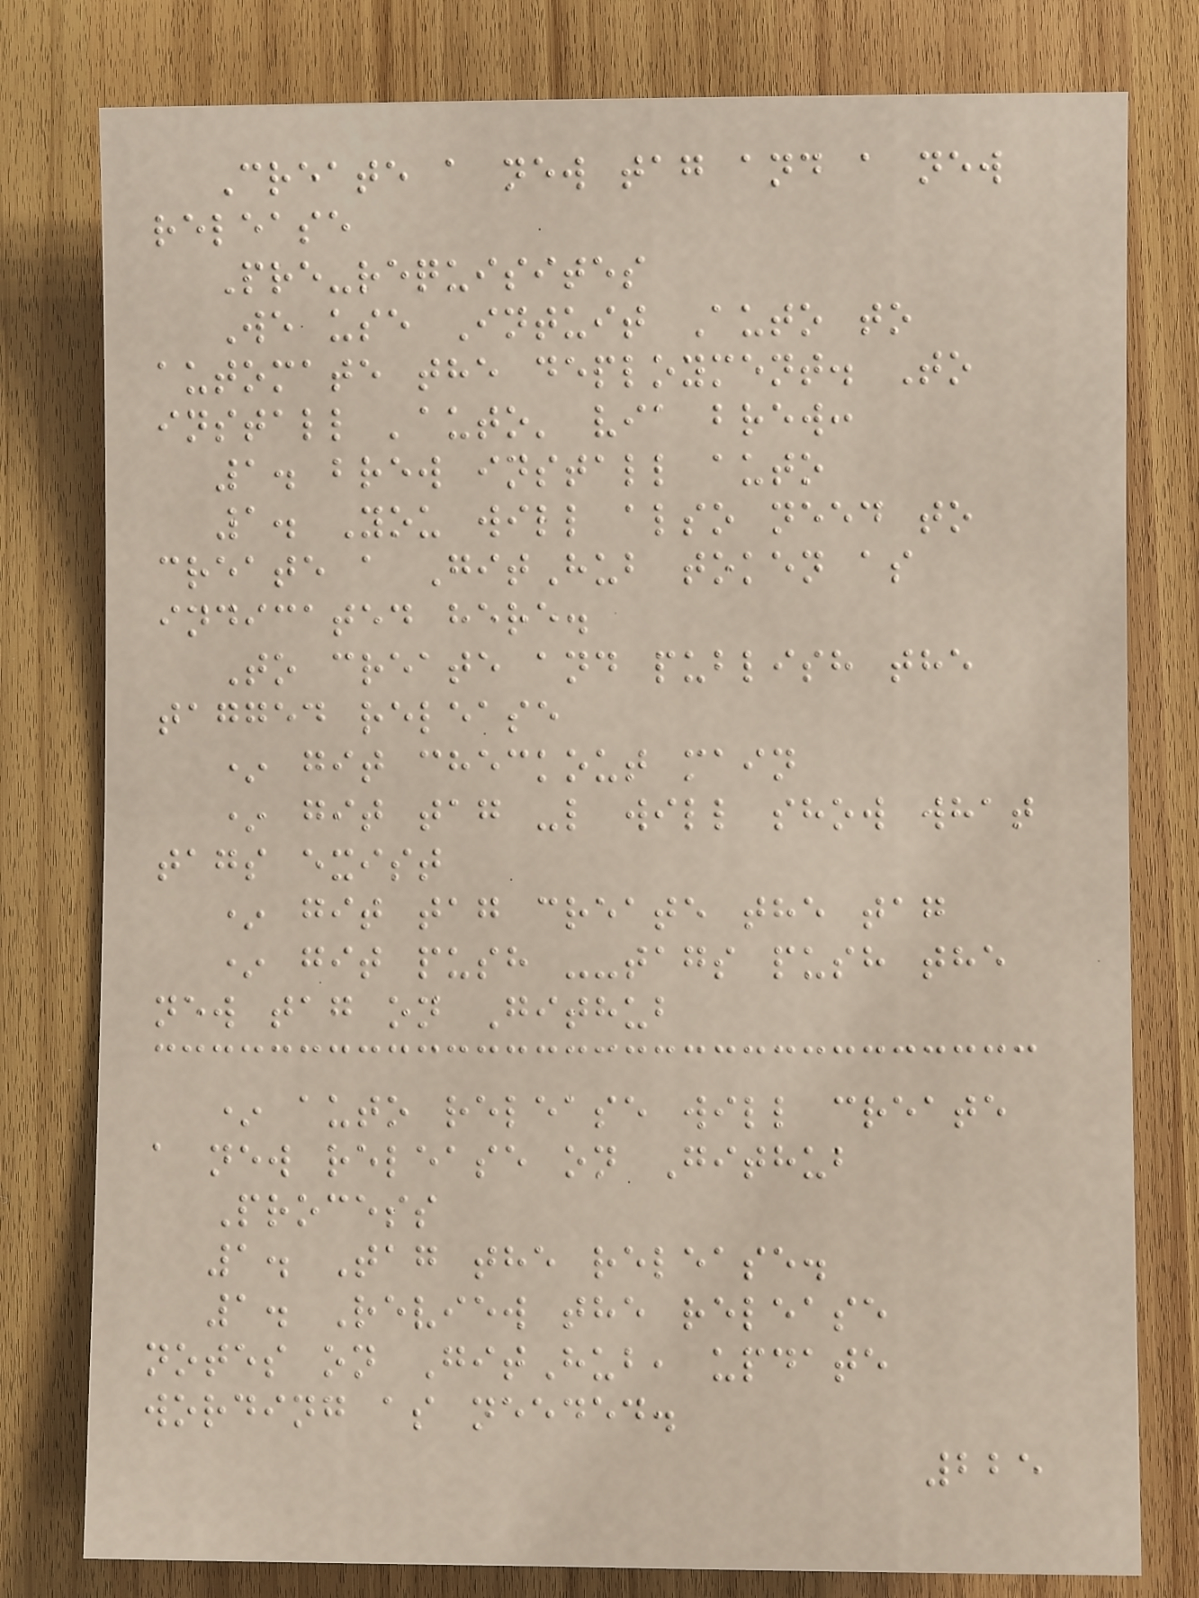Create a new tag and a new
release
Pre-requisites
We use Intuit Auto to
automate the deployment. To
install 'auto' via brew:
1. brew install auto
1. You will also need to
create a GitHub token as
indicated here.
To create and publish the
tagged release
* git checkout main
* git tag -l will show what
tags exist
* git tag create the tag
* git push --tags push the
new tag on Github
* auto release will create
a new release on Github
Process
1. Tag the release.
1. Review the release
notes on GitHub, update
wording as needed.
225
